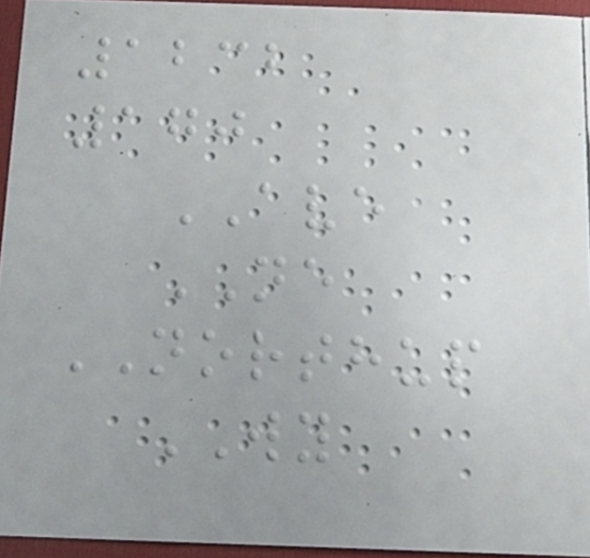1232
170
AVE
NE
NORTHUP
WY
